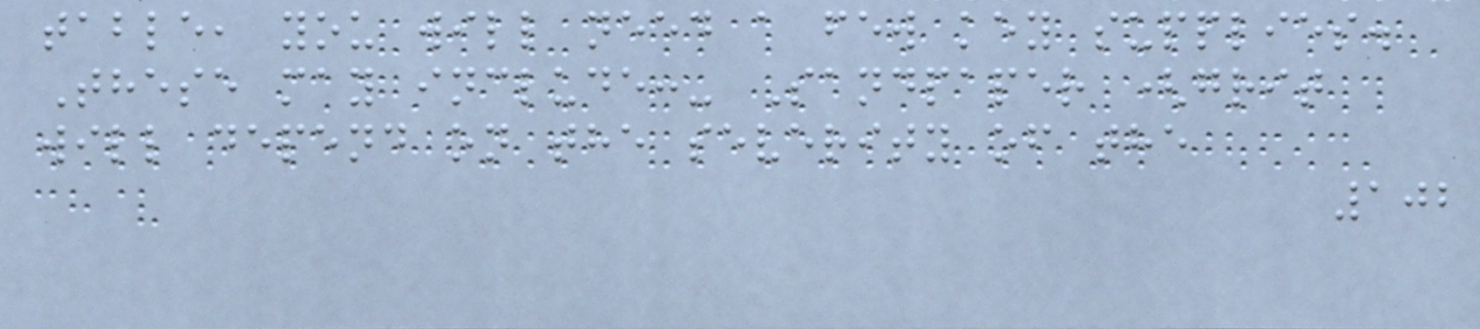table, you will need a few key supplies.
These may include:- Sandpaper (grit
will depend on the severity of the
102
